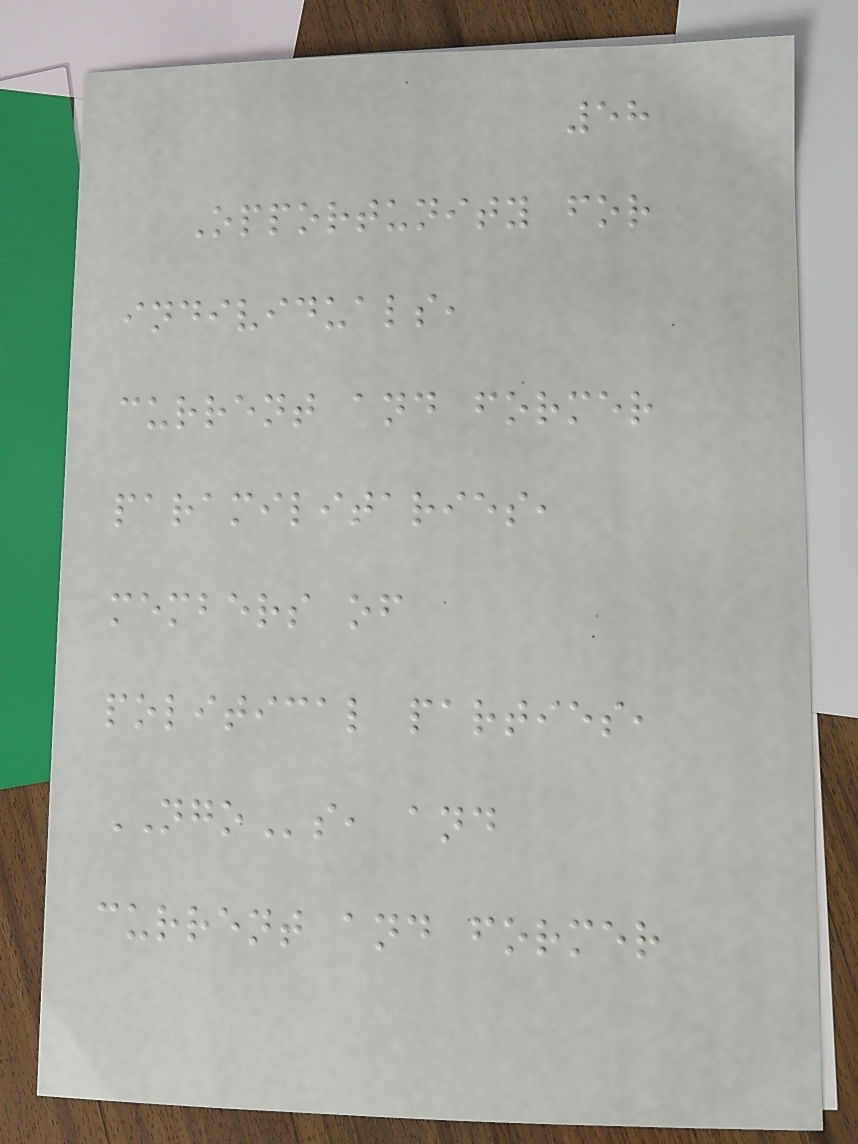58
Opportunity for
individuals,
current and former
paramilitaries,
members of
political parties,
NGOs, and
current and former
